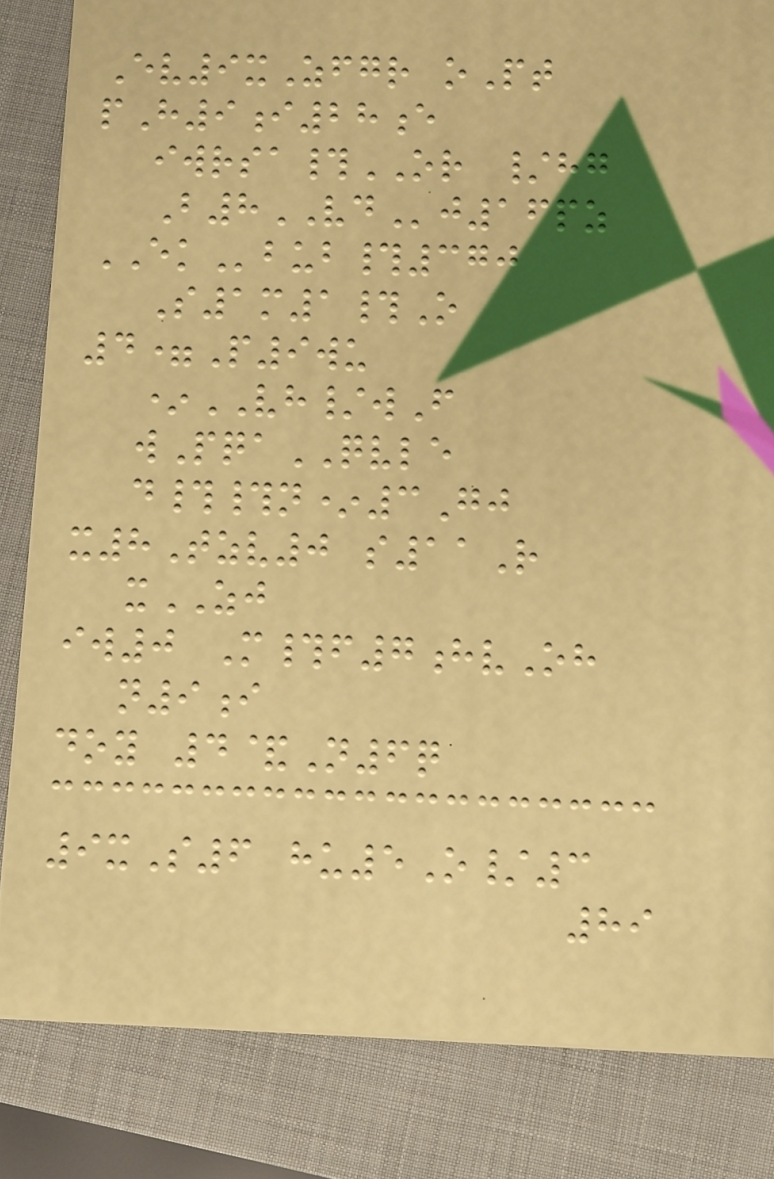Ev9xZfgr oPt
pH9i28e
iwrsa#OR /hg
B8VDj16pz
EKbub#370
S1m1#O
4=P9wu
*VH/wF
wPqaQVLE
d##n*3Gj
x8Tzv0 s11R
xZJ
iw0 M#f7hvOh
n9i
doy 4&N6q
9xS6 hu5O/3
89
